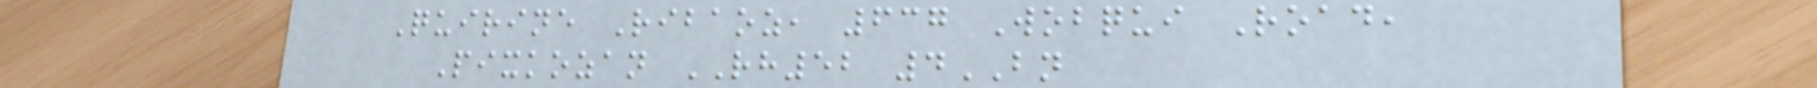Quirine Ribaoz, 637 Wobqui Road,
Pixkozan RH52 4BN
